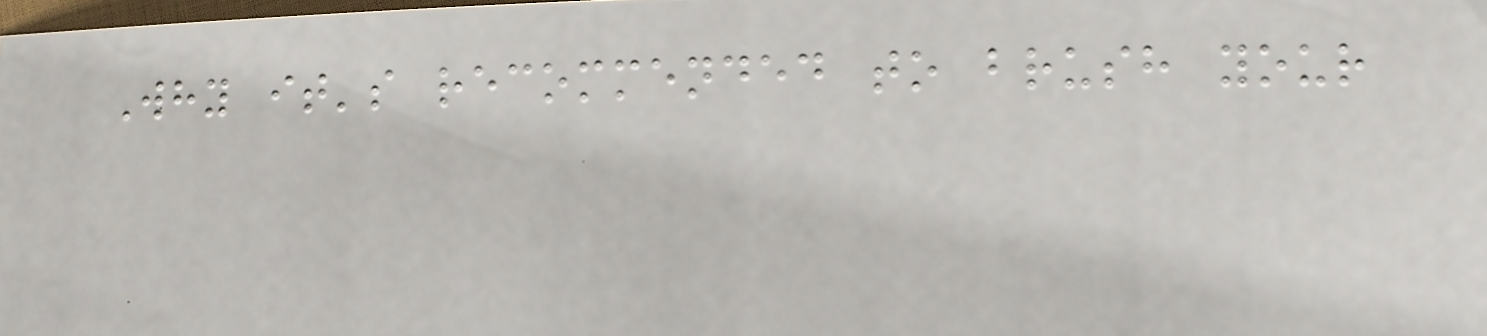Why it's recommended to brush your
